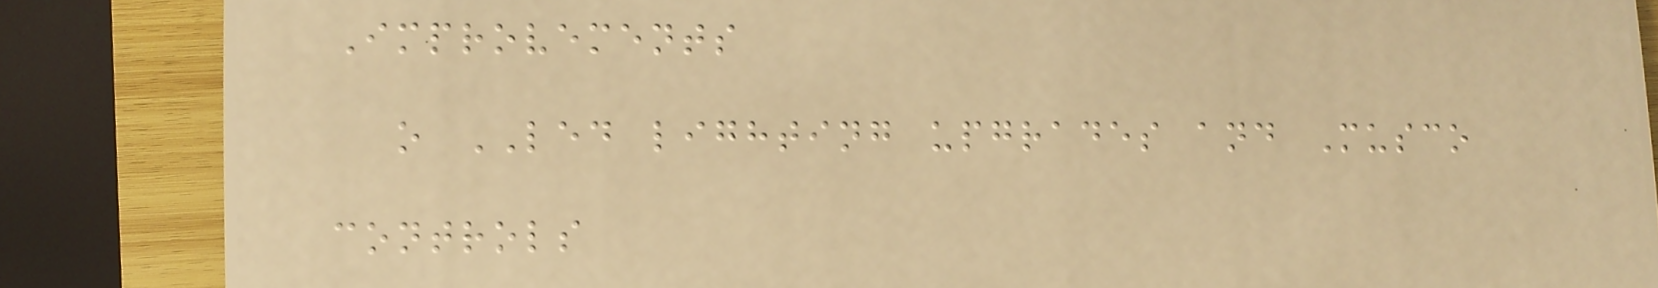Improvements
o LED lighting upgrades and Musco
controls
